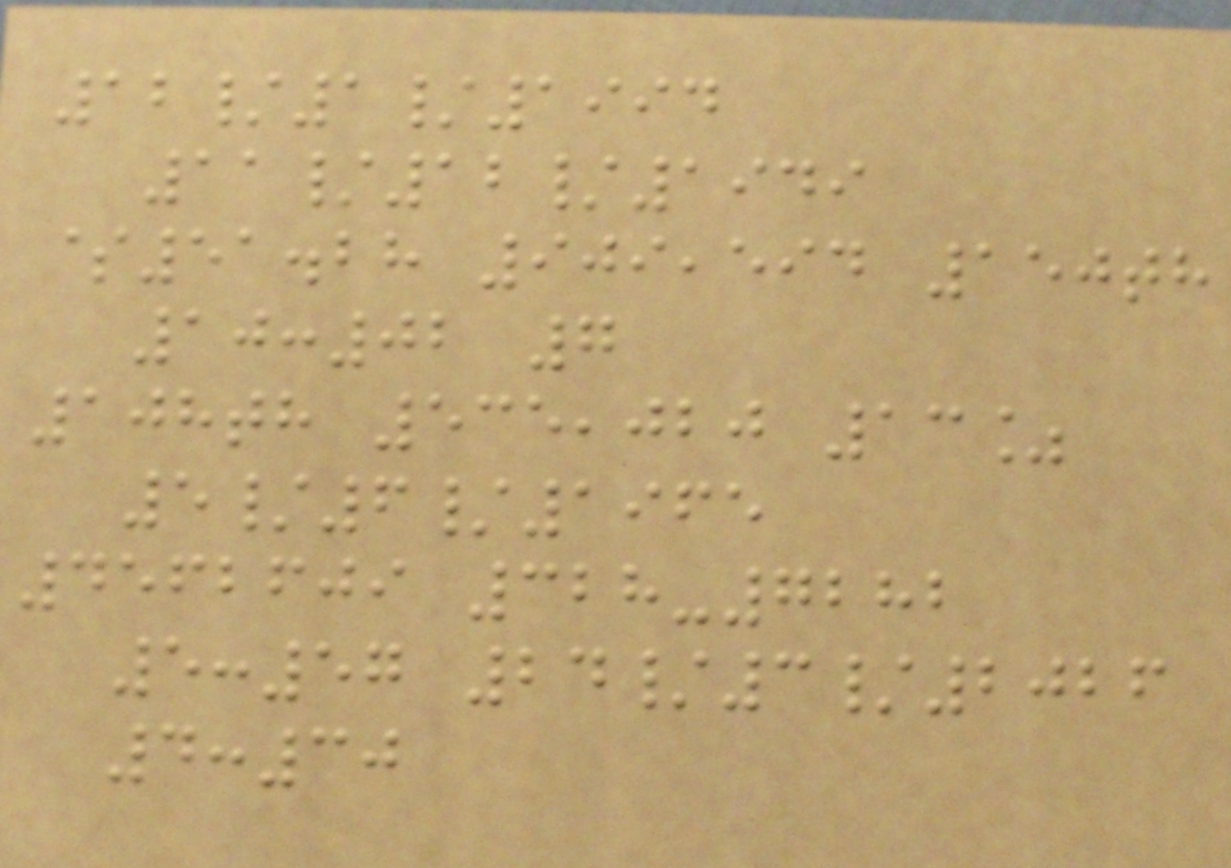12/1/1994
11/12/1949
$51.28 909,594 150th
10:02 7
108th 535,020 13%
5/6/1965
4562609 328-7282
5:57 24/3/2026
4:30
